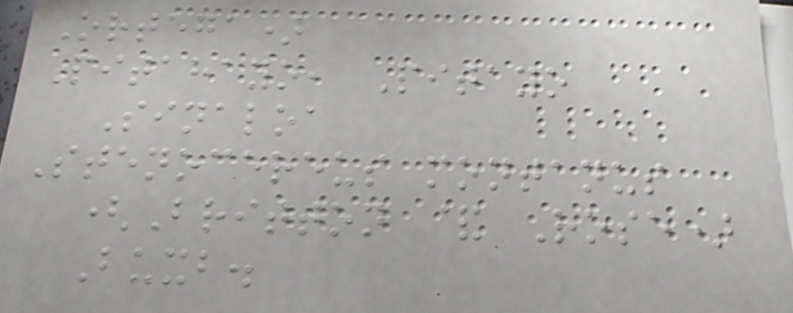Ortega)
Pitahayo, Pitayo
Sinaloa
Stenocereus montanus
(Britton & Rose)
Buxb.
